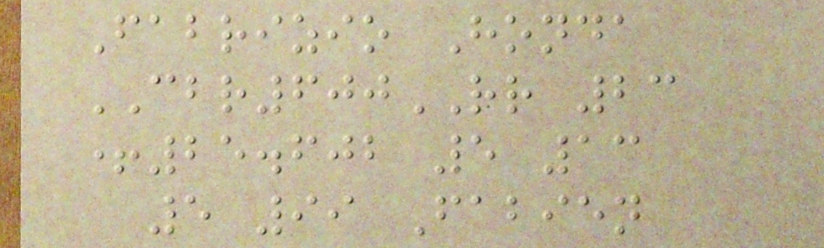Fabrizio Honda
CBR600RR 23
+25.602 5 13
5 99 Fabien
